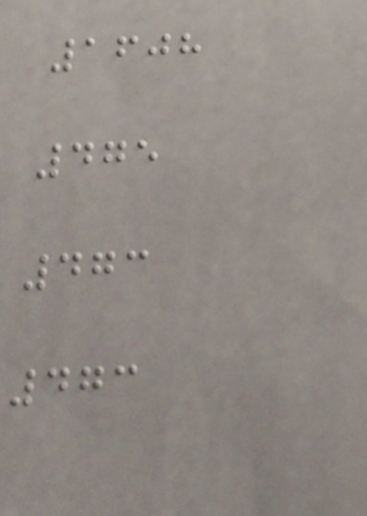1608
475
473
473
